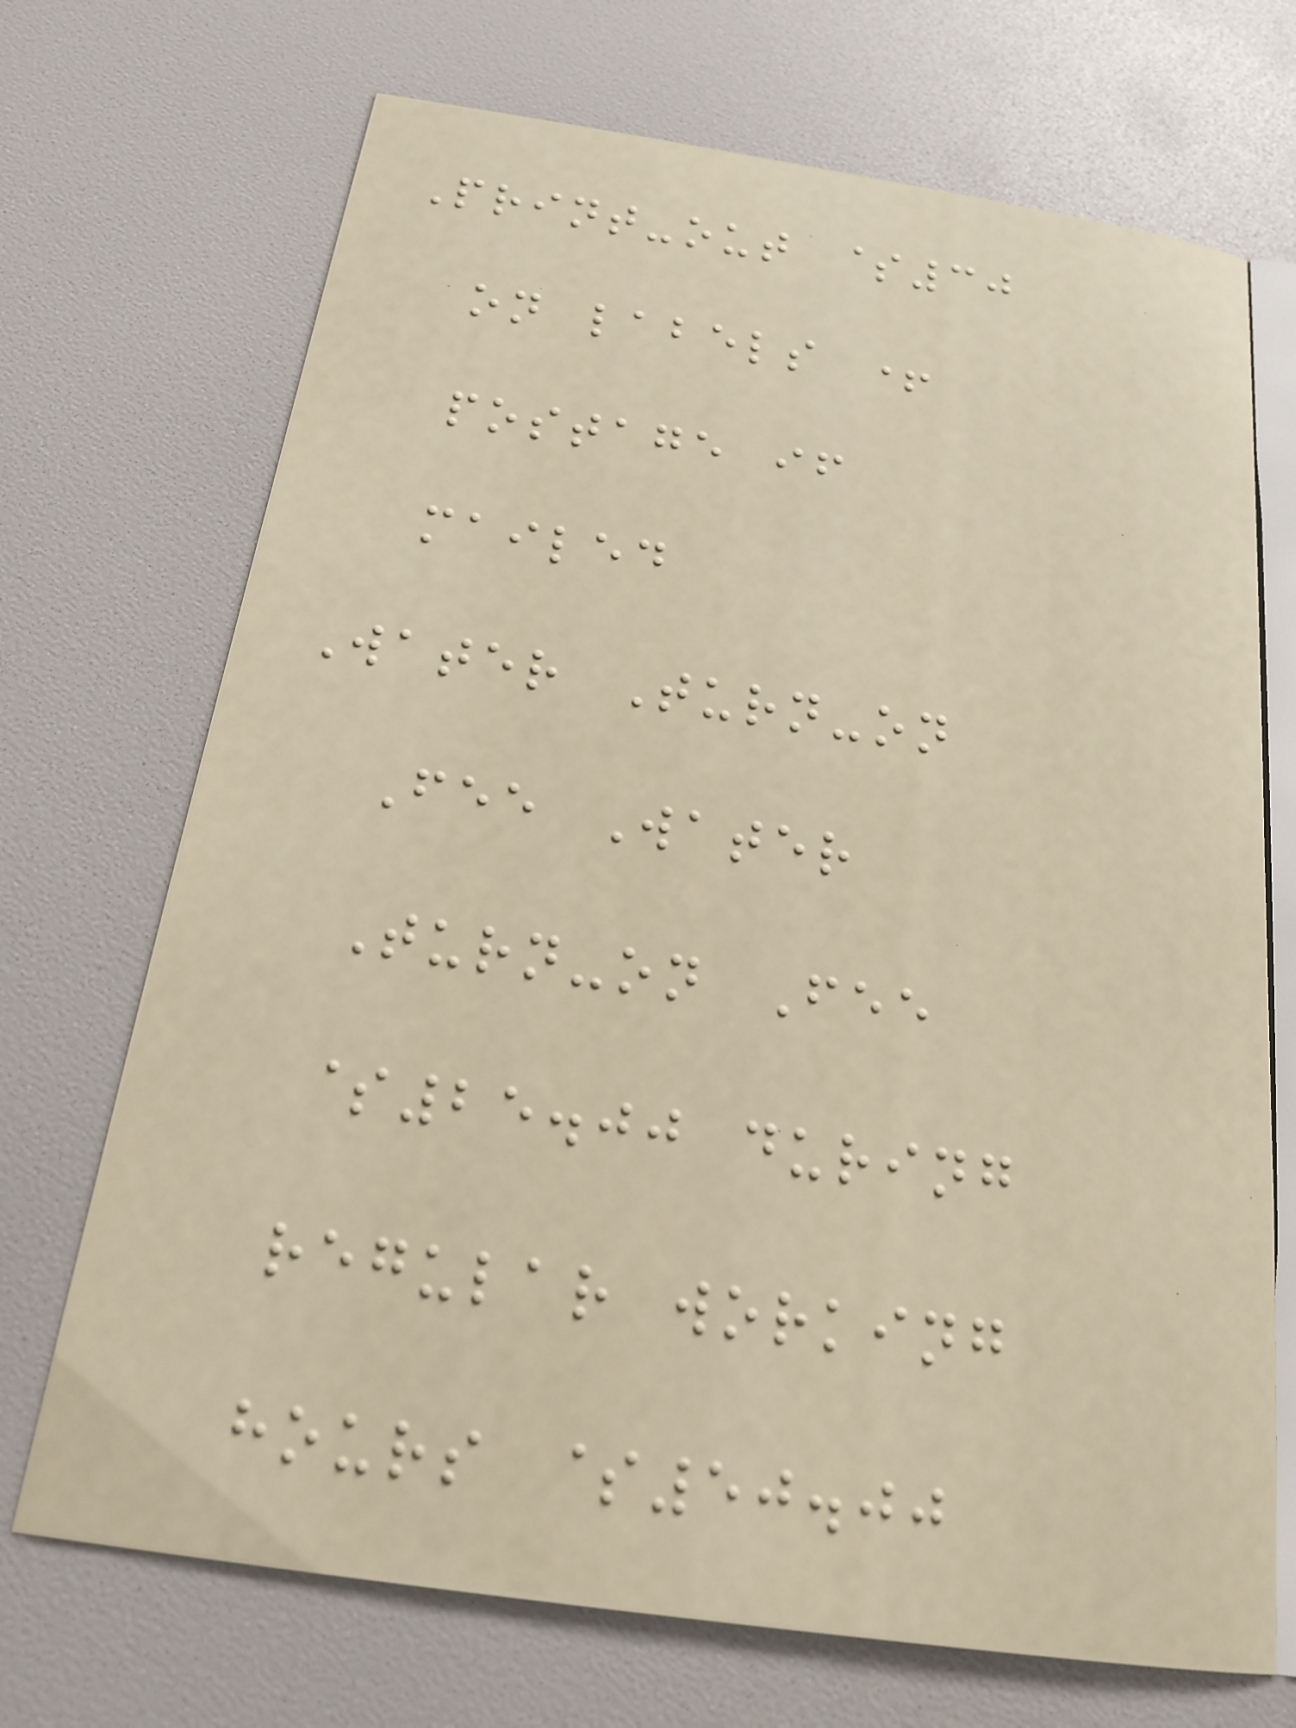Print-out $30
on labels +
postage if
mailed
Water Turn-on
Fee Water
Turn-on Fee
$25.00 during
regular working
hours $50.00
